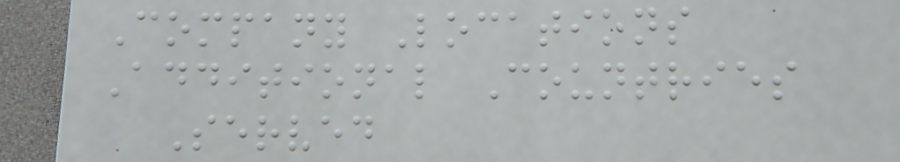Company Locations
Additional Countries
Served
